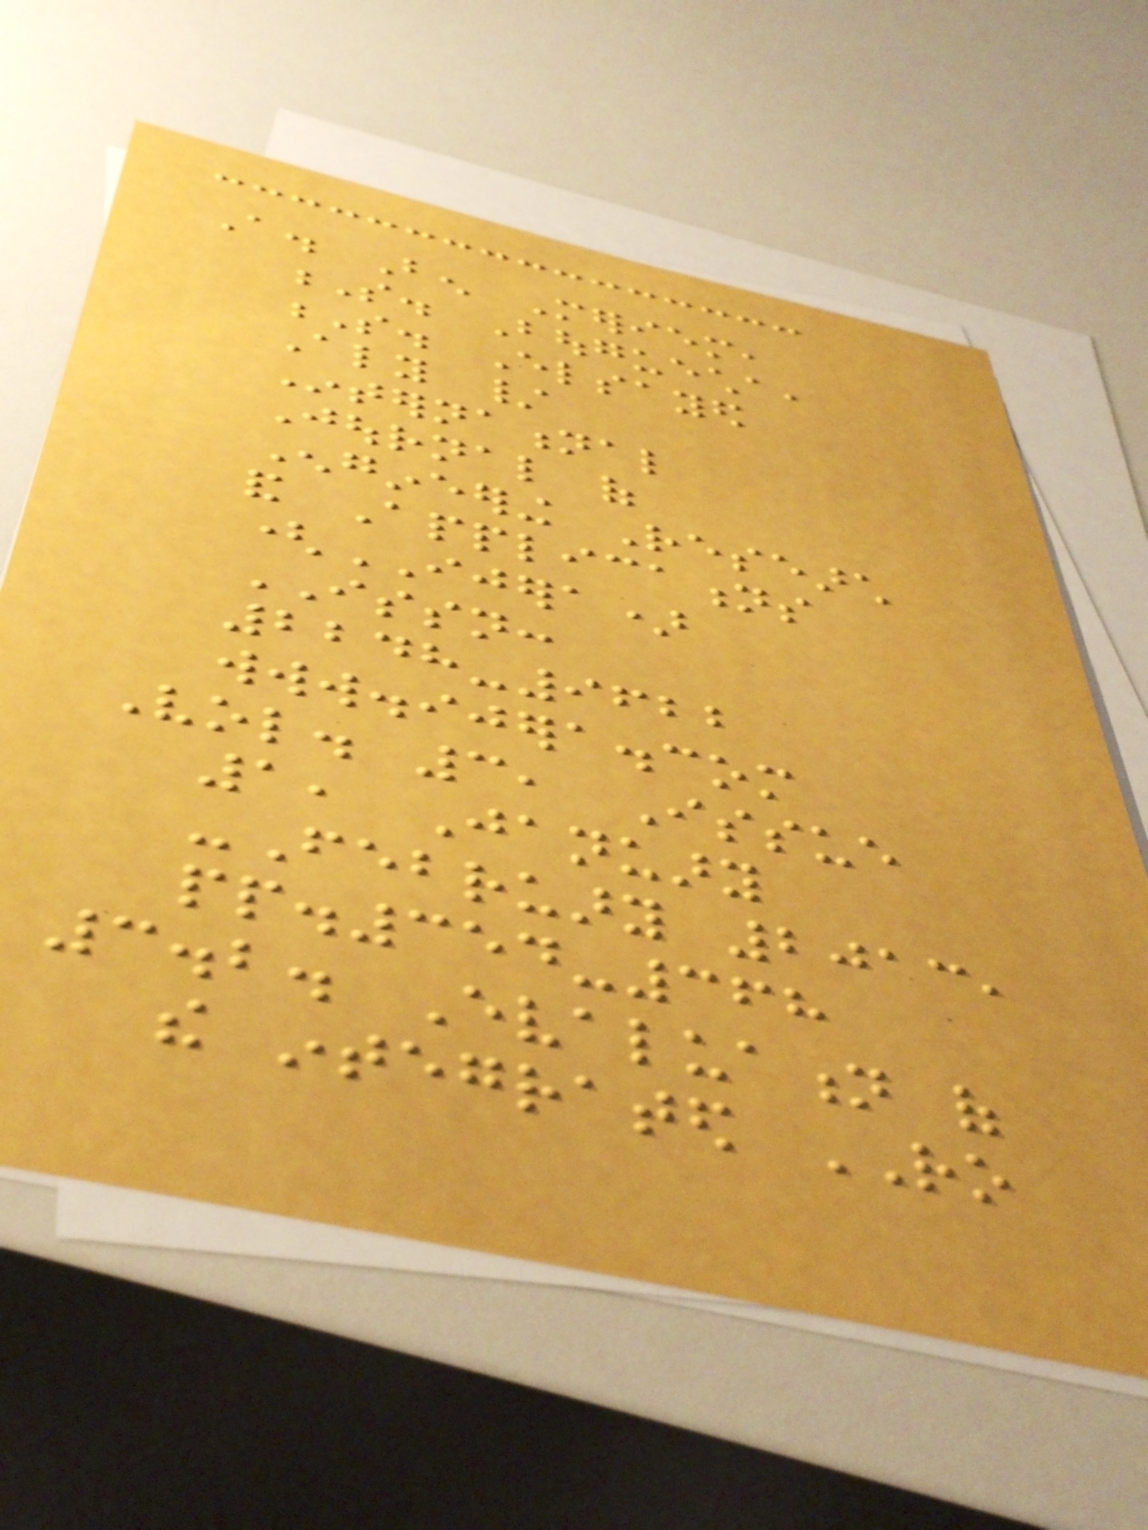A. Ben Meriem,
S. Bouguecha,
S. Elsayed
Aly /
International
Journal of
Engineering Research
and Applications
(IJERA)
ISSN:
2248-9622
www.ijera.com
Vol. 3, Issue
1, January
-February 2013,
pp.354-368
3.2. Evaluation of
the integrated RO
